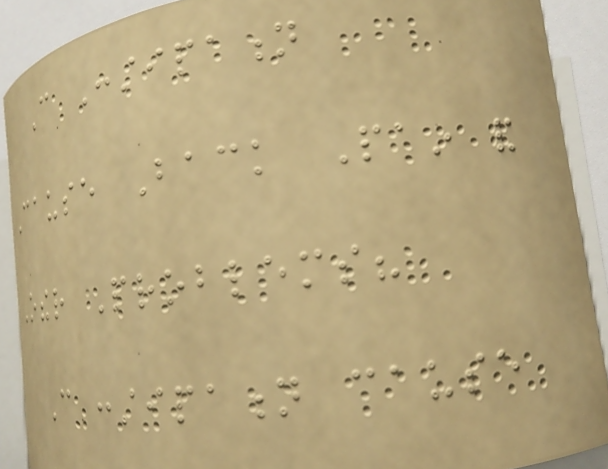Can Constipation
Cause Back Pain and
Other Problems?
Can constipation cause
